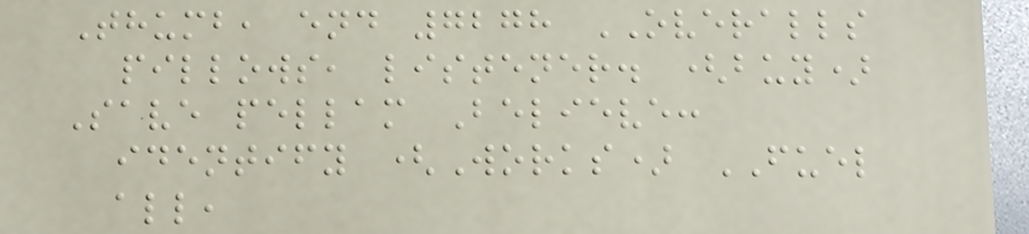Thumb, end 7278 OVERALLS
pillows, listener. (buy)
Save pellam Believe:
identify (Works) FUEL
all,
